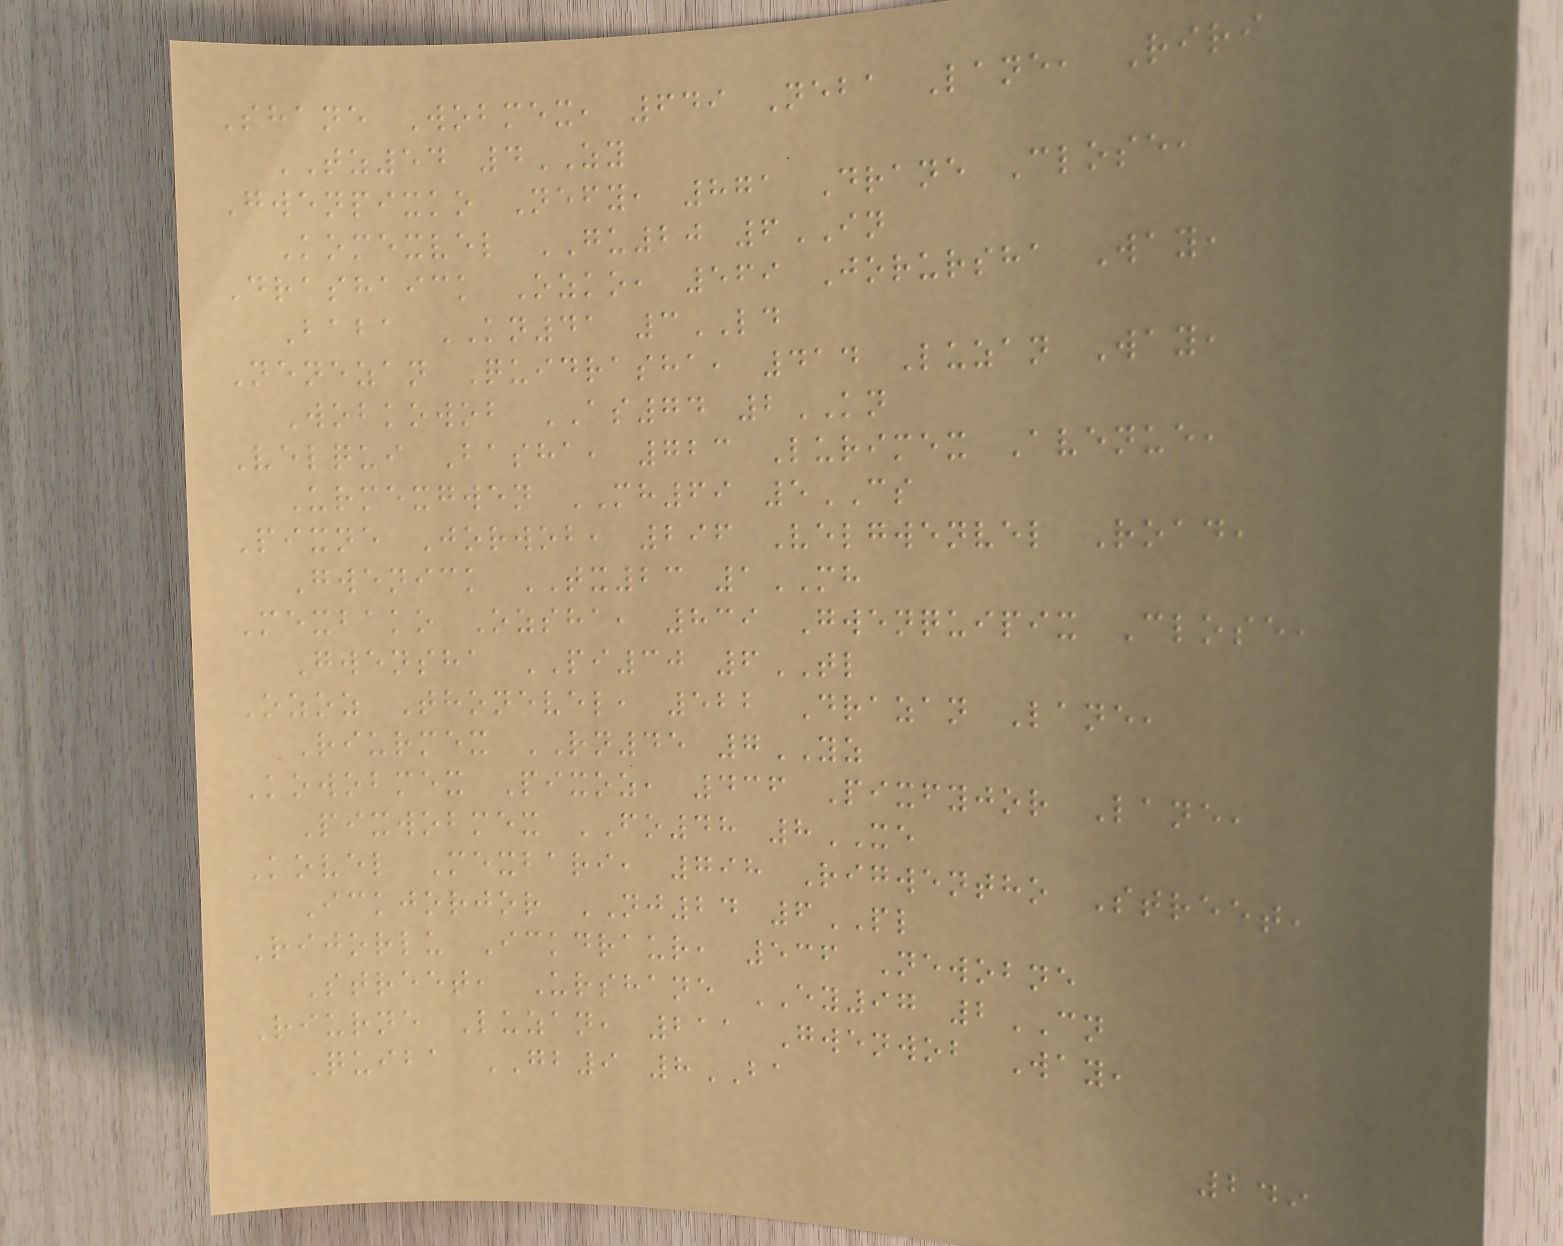Shane Wobmex, 649 Neba Lane, Riri
TZ54 4ZY
Gwenpixko Nefy, 871 Drane Close,
Komexvel GU20 6IN
Drashaick Ozko, 569 Jorursha Way,
Baba KN41 3LD
Nenezan Quidrasha, 414 Luzan Way,
Wobkowob AS74 2KN
Velqui Basha, 723 Lurimex Avenue,
Urmexgwen MH69 5CS
Pixne Jorwob, 296 Velgwenvel Road,
Gwenick TX23 1MH
Mexbako Ozsha, 839 Gwenquipix Close,
Gwensha PI30 6TL
Ozoz Thonevel, 522 Drazan Lane,
Riurmex RN45 7YZ
Kowobmex Pixoz, 436 Pixfyjor Lane,
Pixwobmex FO48 8XE
Kovel Mexbari, 798 Rigwentho Street,
Ickjorjor NJ24 6PL
Rijorlu Ickdraur, 536 Newobne
Street, Urshane EY97 2CN
Riurne Luzan, 211 Gwenwob Way,
Quiba GB9 8BA
249
